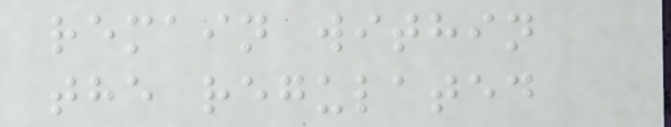remain within
the regulated
